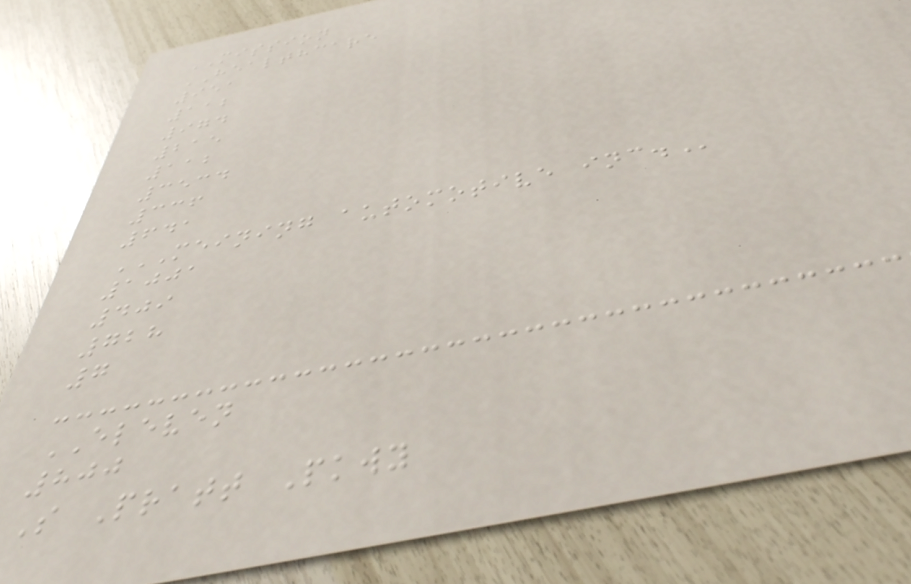MISSION
HEALTHCARE
951
112
974
215
112
3534
336
641
MEINING AUTOMOTIVE INC.
1001
409
728
7
ELEVEN
800
S Pratt Pkwy
